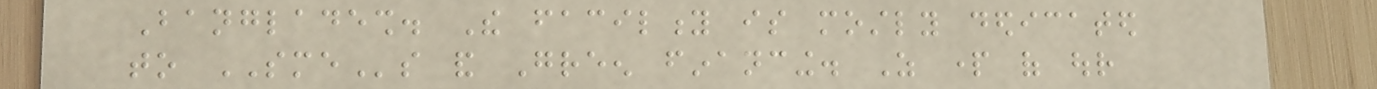Bangladesh. The facility is mostly dedicated
to SMEs and Green financing. As part of our
